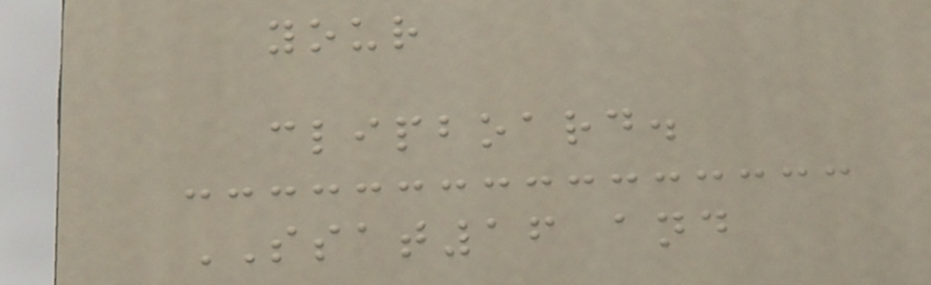your
clipboard.
SSAT16 and
